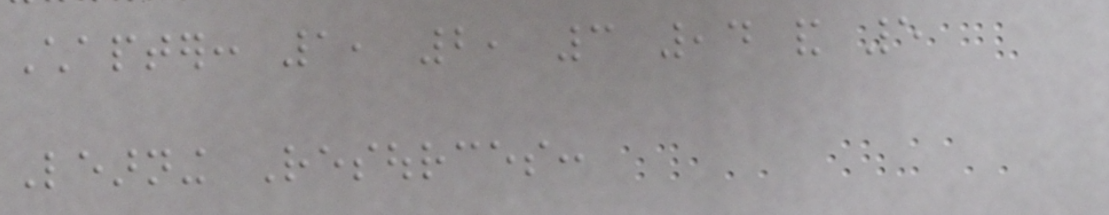Chapter: 1, 2, 3 ,4 and 5
Learning Resources:
